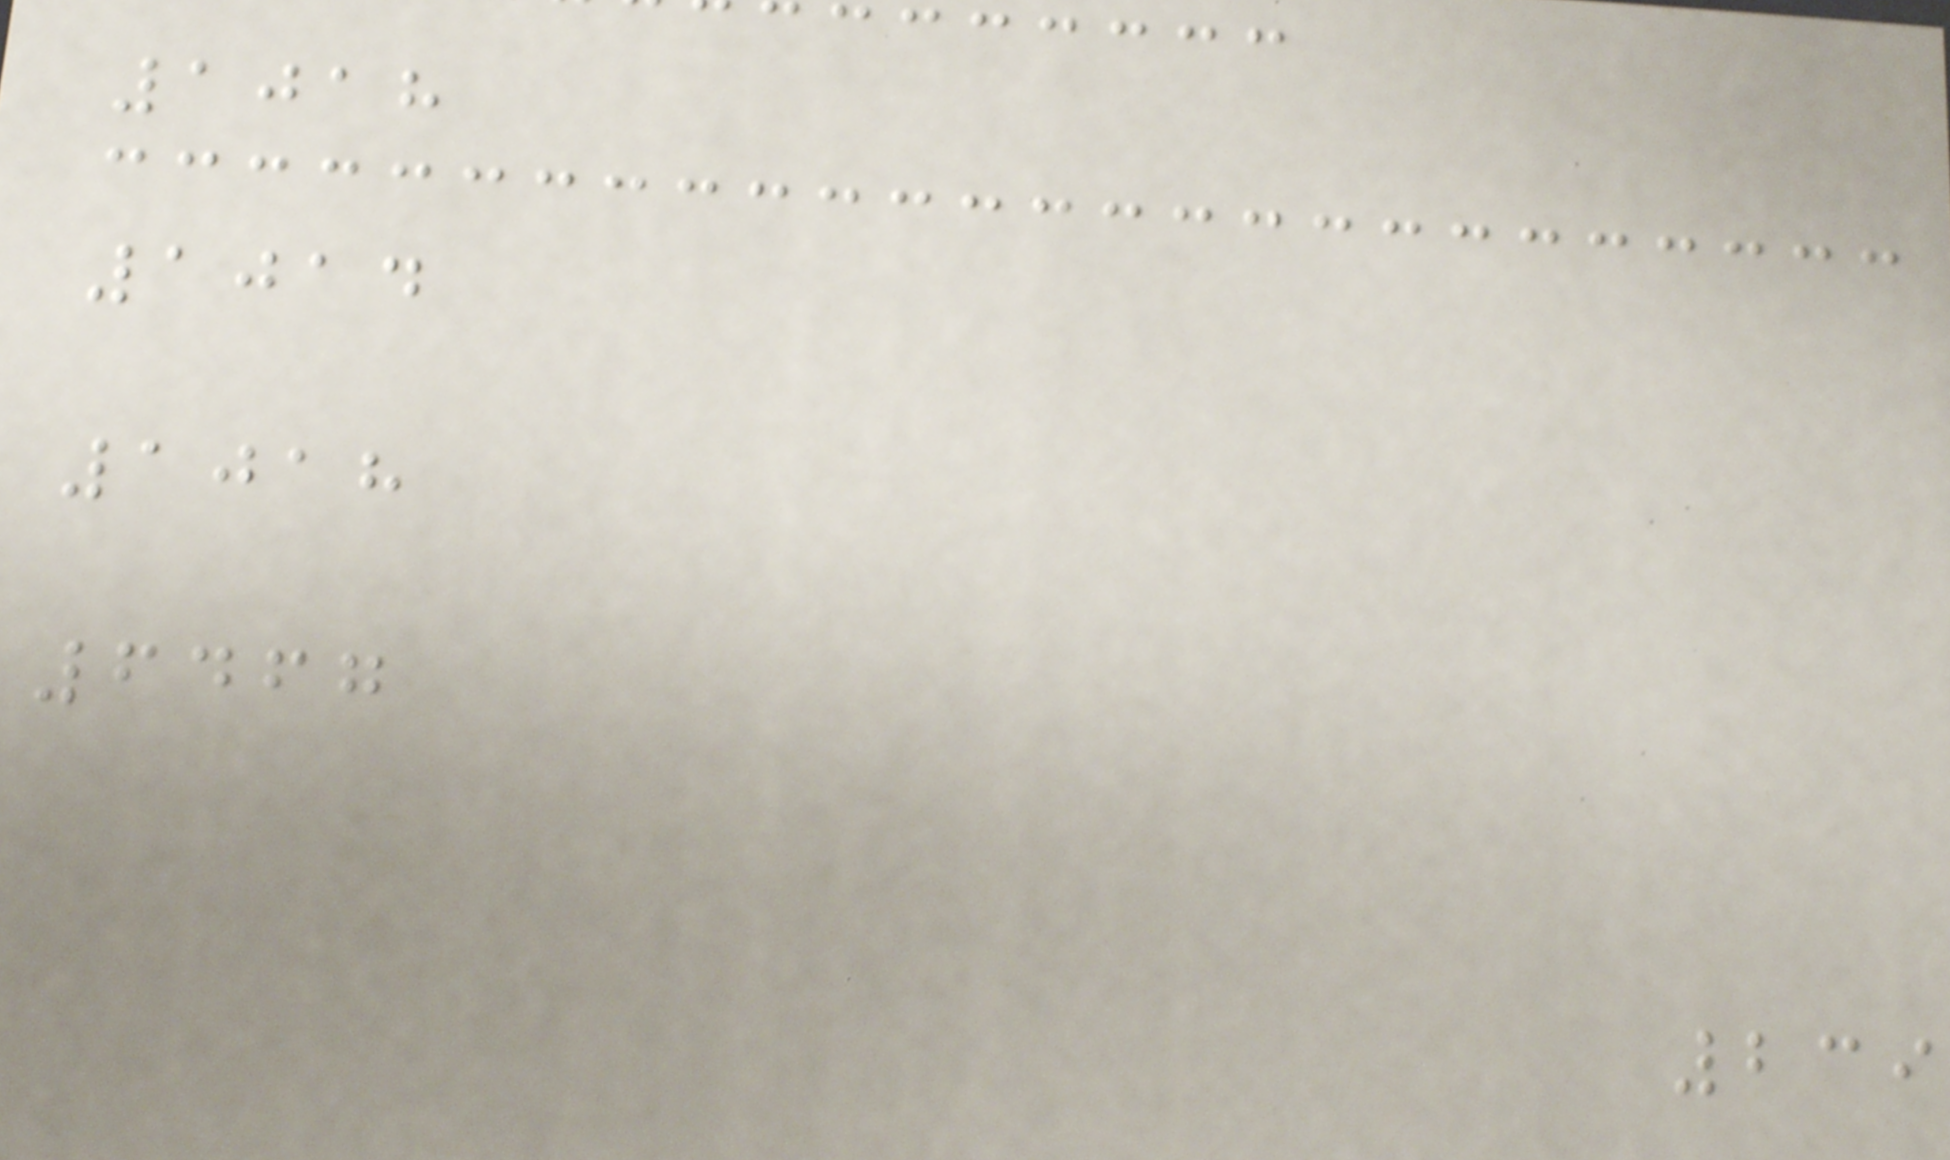1018
1014
1018
6467
239
